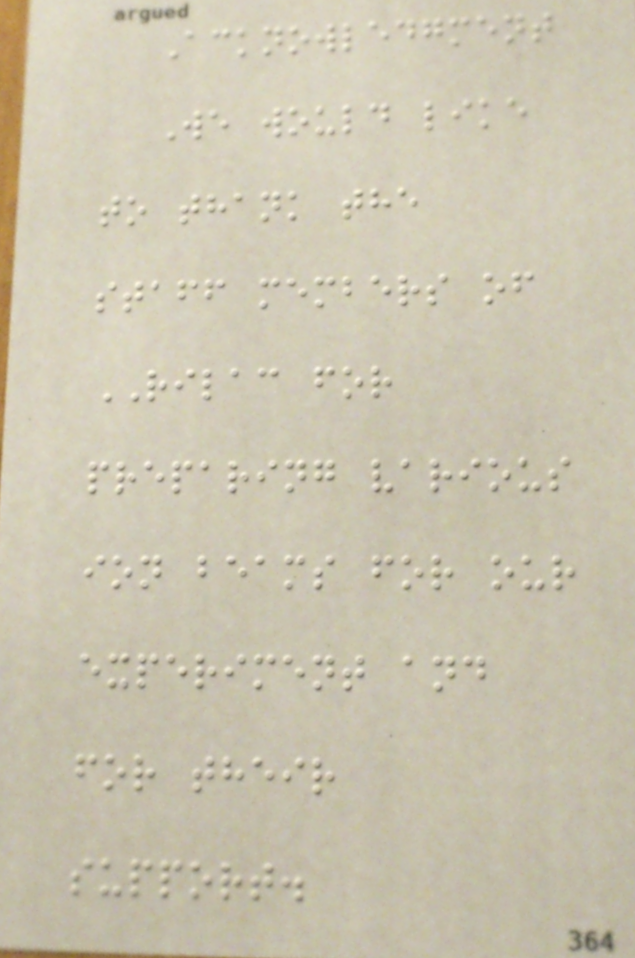Acknowledgment
We would like
to thank the
staff members of
RILAC for
preparing various
ion beams for our
experiment and
for their
support.
